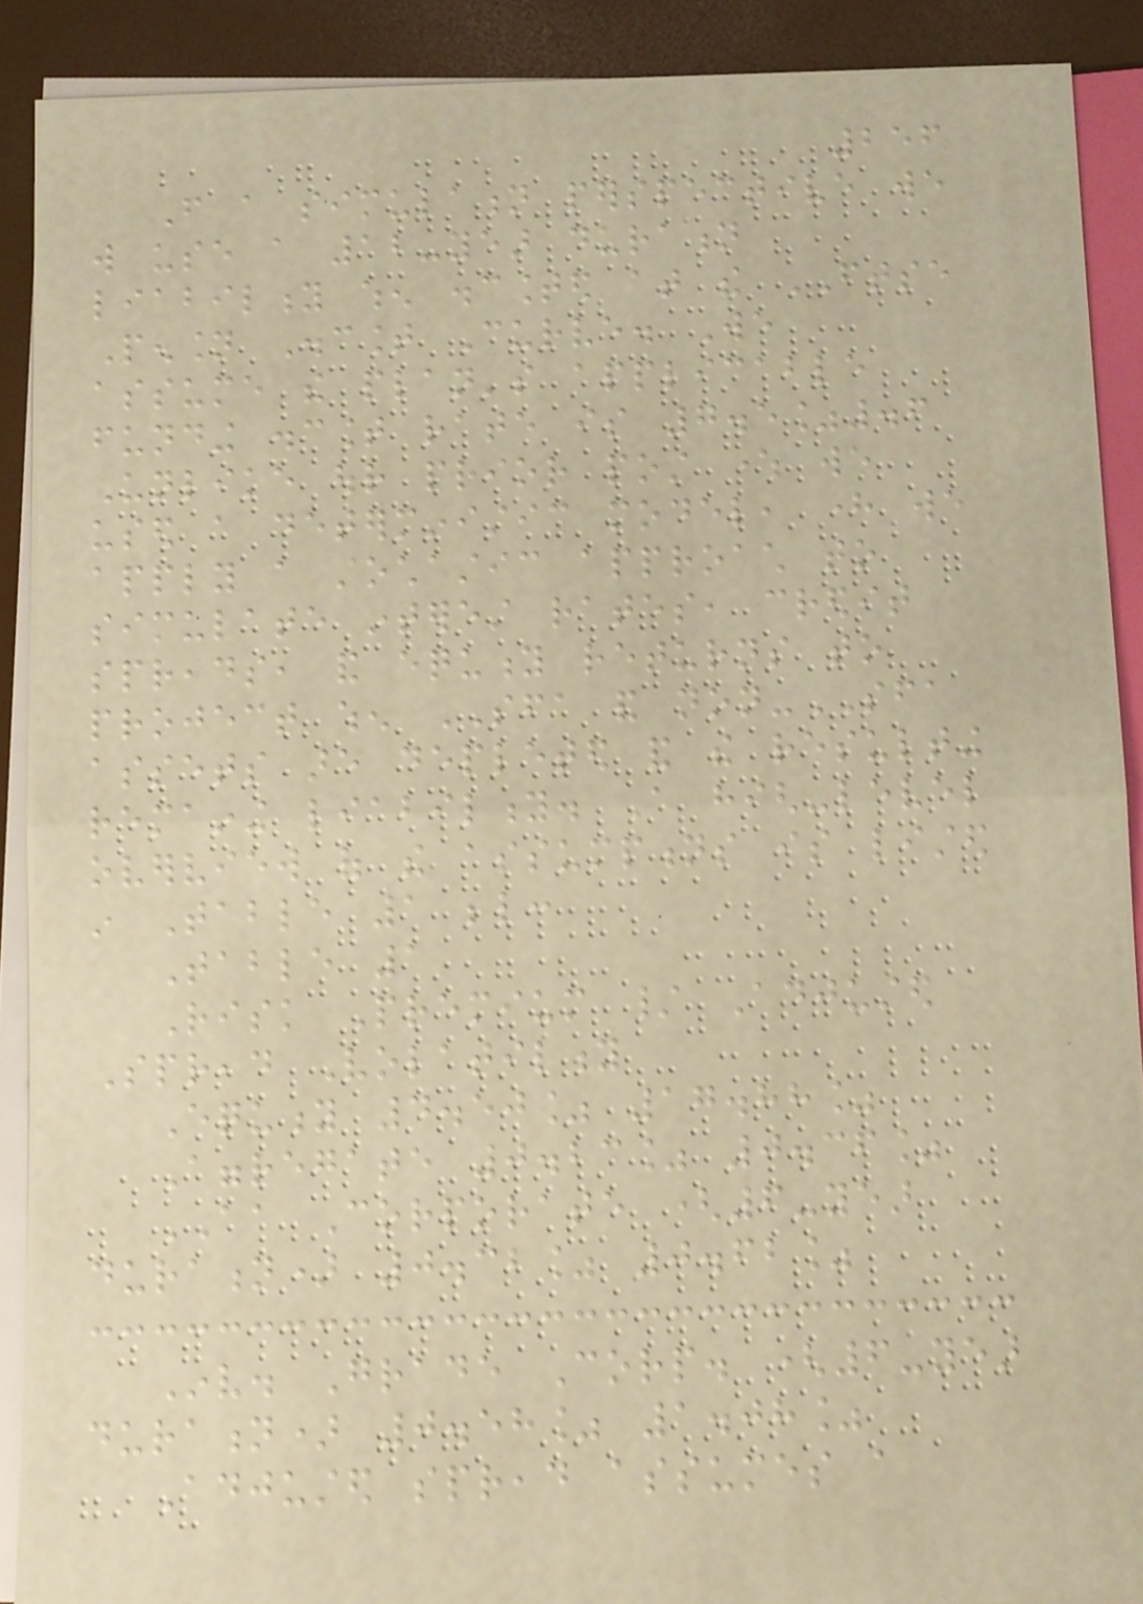256
From a simulation perspective we
will use a 12-year duration
liability when discounted at the FTSE
Pension Discount Curve. We
assume the plan's applicable
funding discount rate is 7.5%.6
Unlike our prior post where we
used a deterministic model, here we
apply a stochastic approach to
simulate interest rates, credit
spreads, and equity returns to
project when SFA and non-SFA
assets are depleted and the resulting
remaining liability. A high-level
overview of the assumptions is listed
in Table 1 below:
Table 1
Risk Premium / Adjusted
Spread Volatility
Equity 4.50% 17.88%
Aggregate 0.23% 0.36%
AA Corporate (6-year
duration) 0.32% 0.62%
Inv. Grade Corp. (6-year
duration) 0.58% 1.08%
Adjusted spread assumes a
